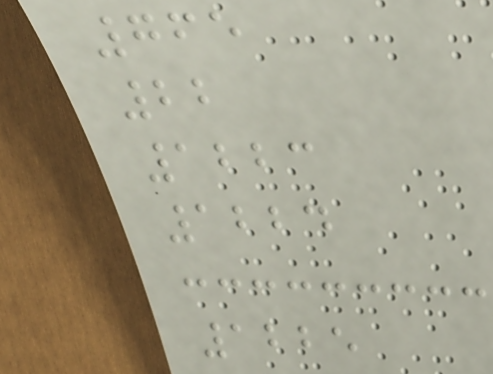765
22
1223
1224
1225
